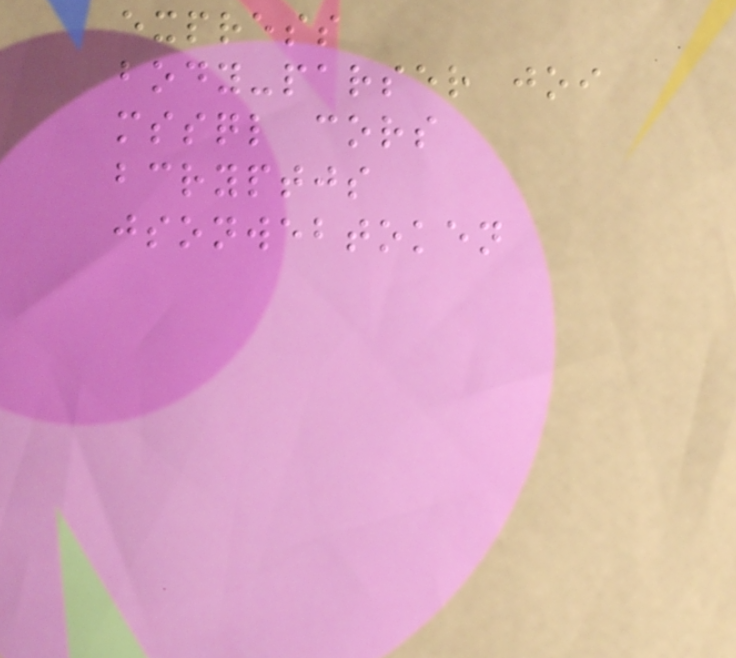express
body-parser joi
mssql cors
bcryptjs
jsonwebtoken
